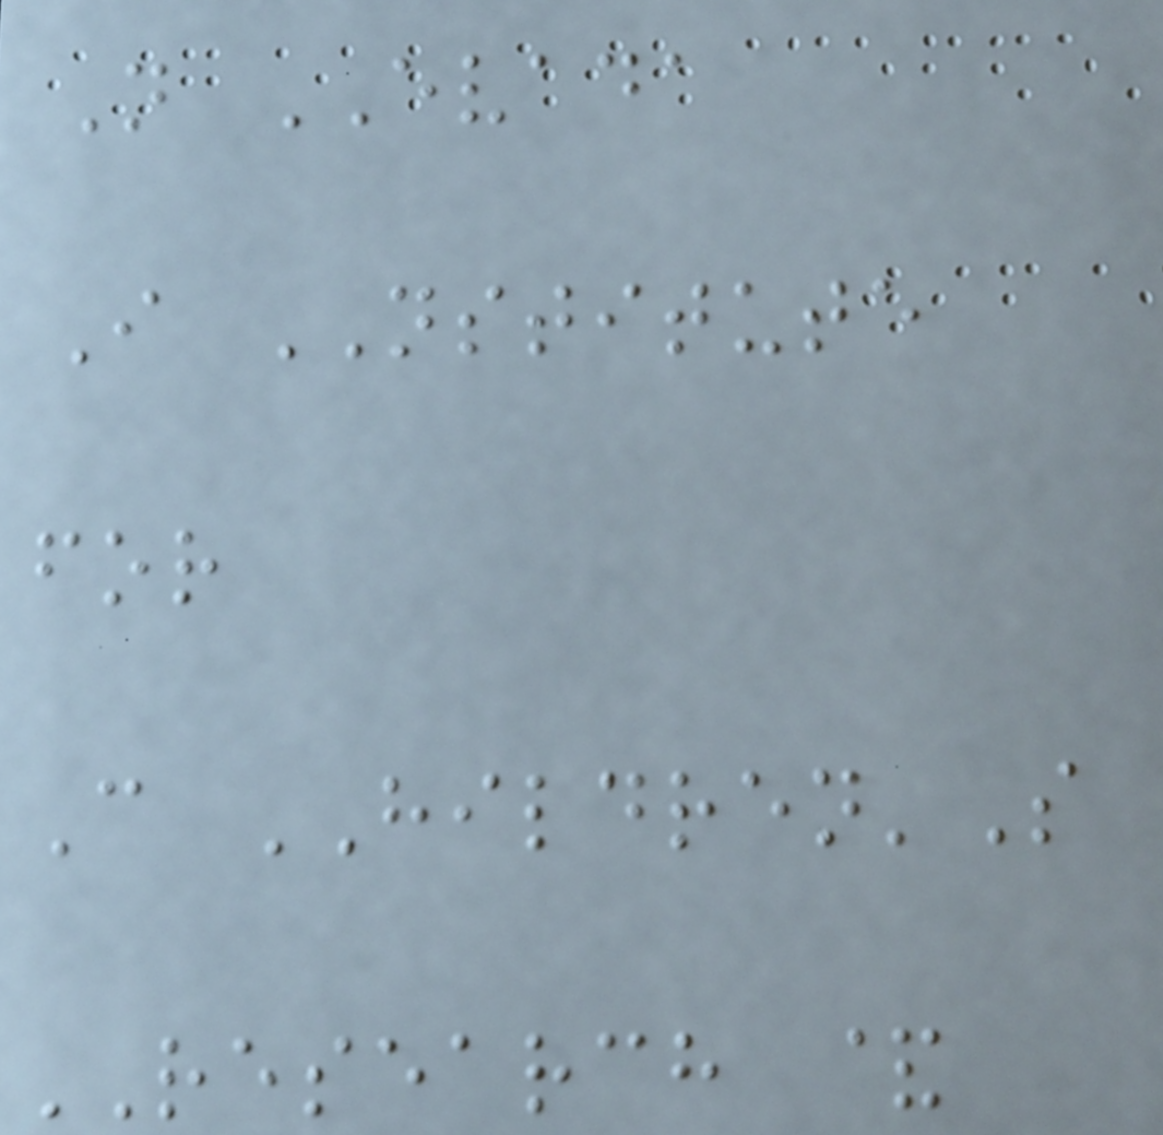N EVADA
I NSTITUTE
for
C HILDREN'S
RESEARCH &
